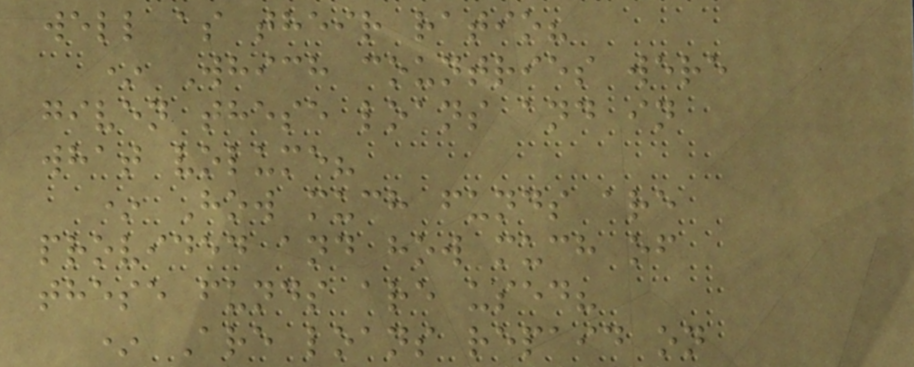well as their ratio?
* Which countries were
given these loans and in
what volume?
* How much funds are
provided and how much of
these funds are used?
* Are loans repaid on
